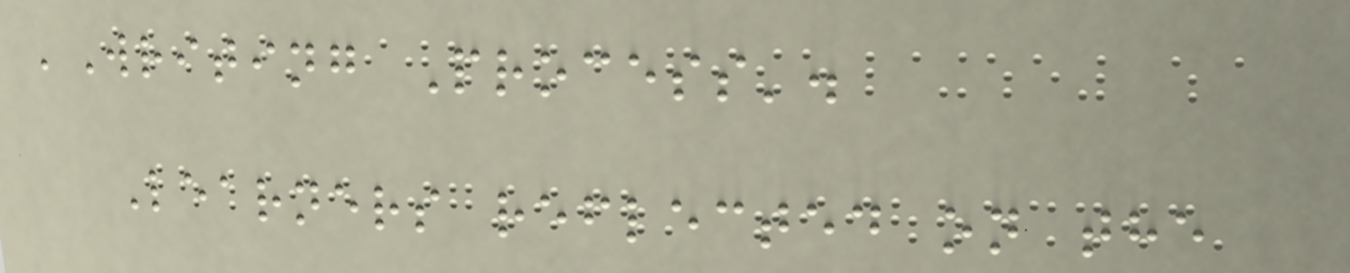'Writing Process'.
Learners reflected on the
